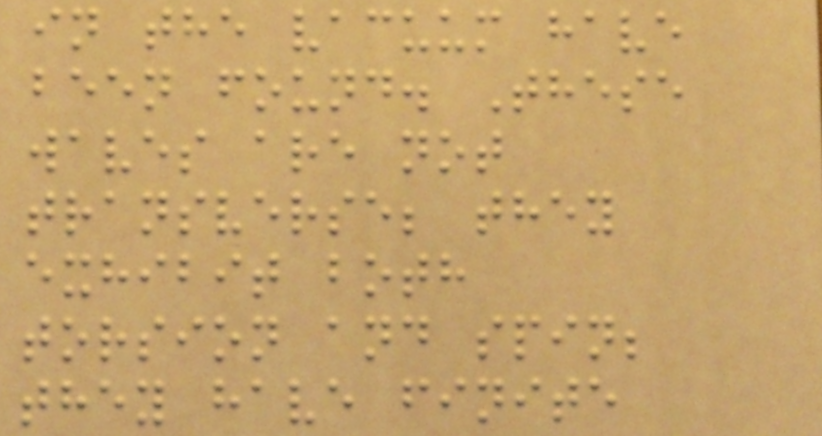in the vacuum have
been found. These
waves are not
transverse; they
exhibit both
torsion and spin;
they have finite
